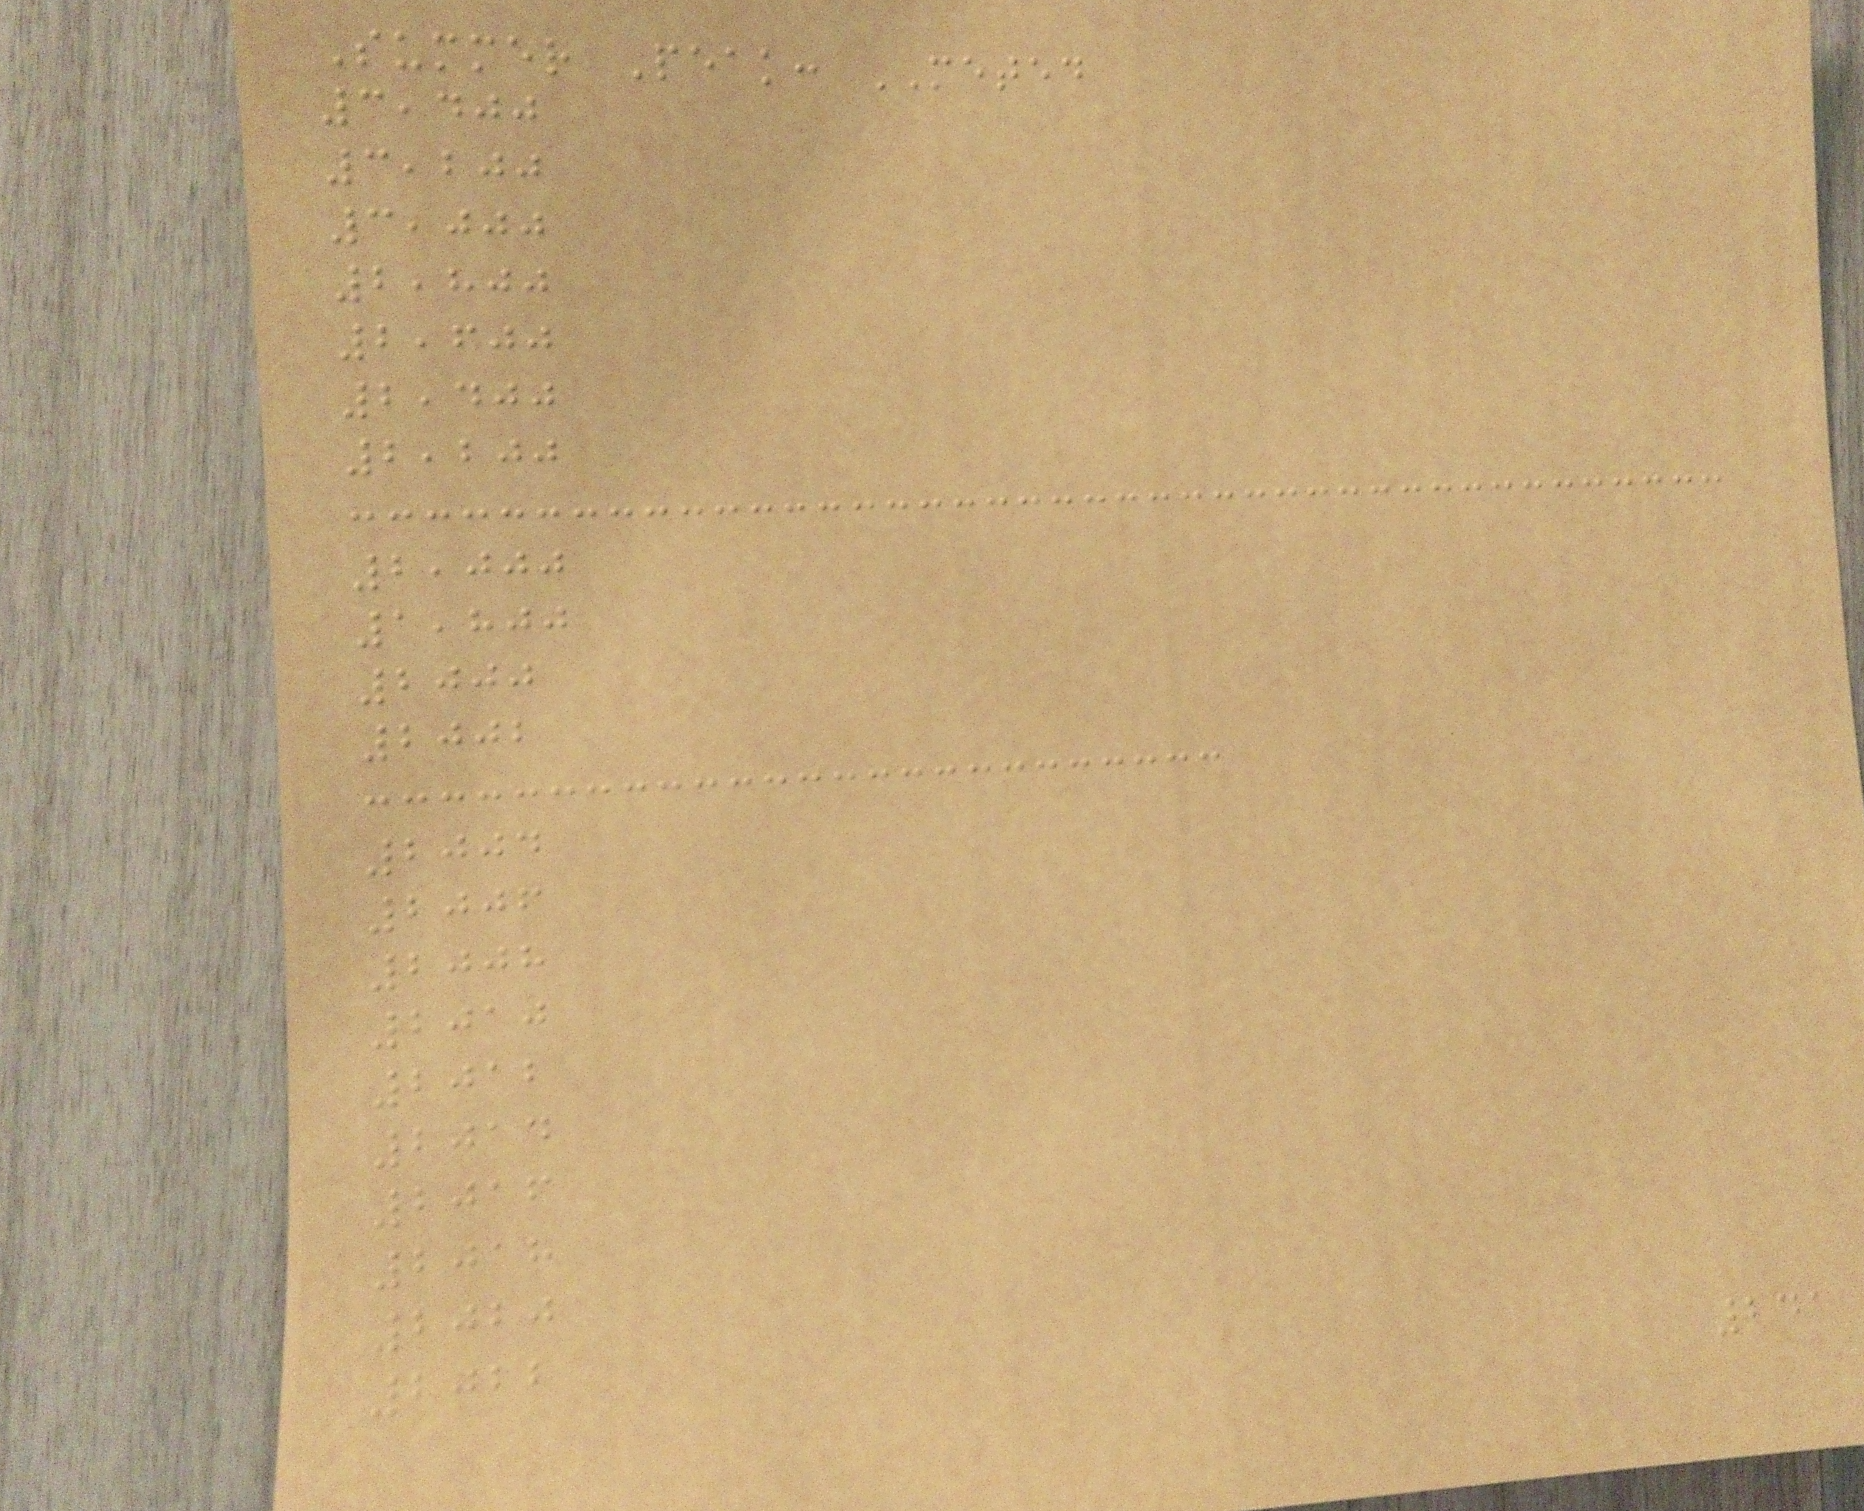Summer Peak: METED
3,400
3,200
3,000
2,800
2,600
2,400
2,200
2,000
1,800
2000
2002
2004
2006
2008
2010
2012
2014
2016
2018
2020
2022
241
